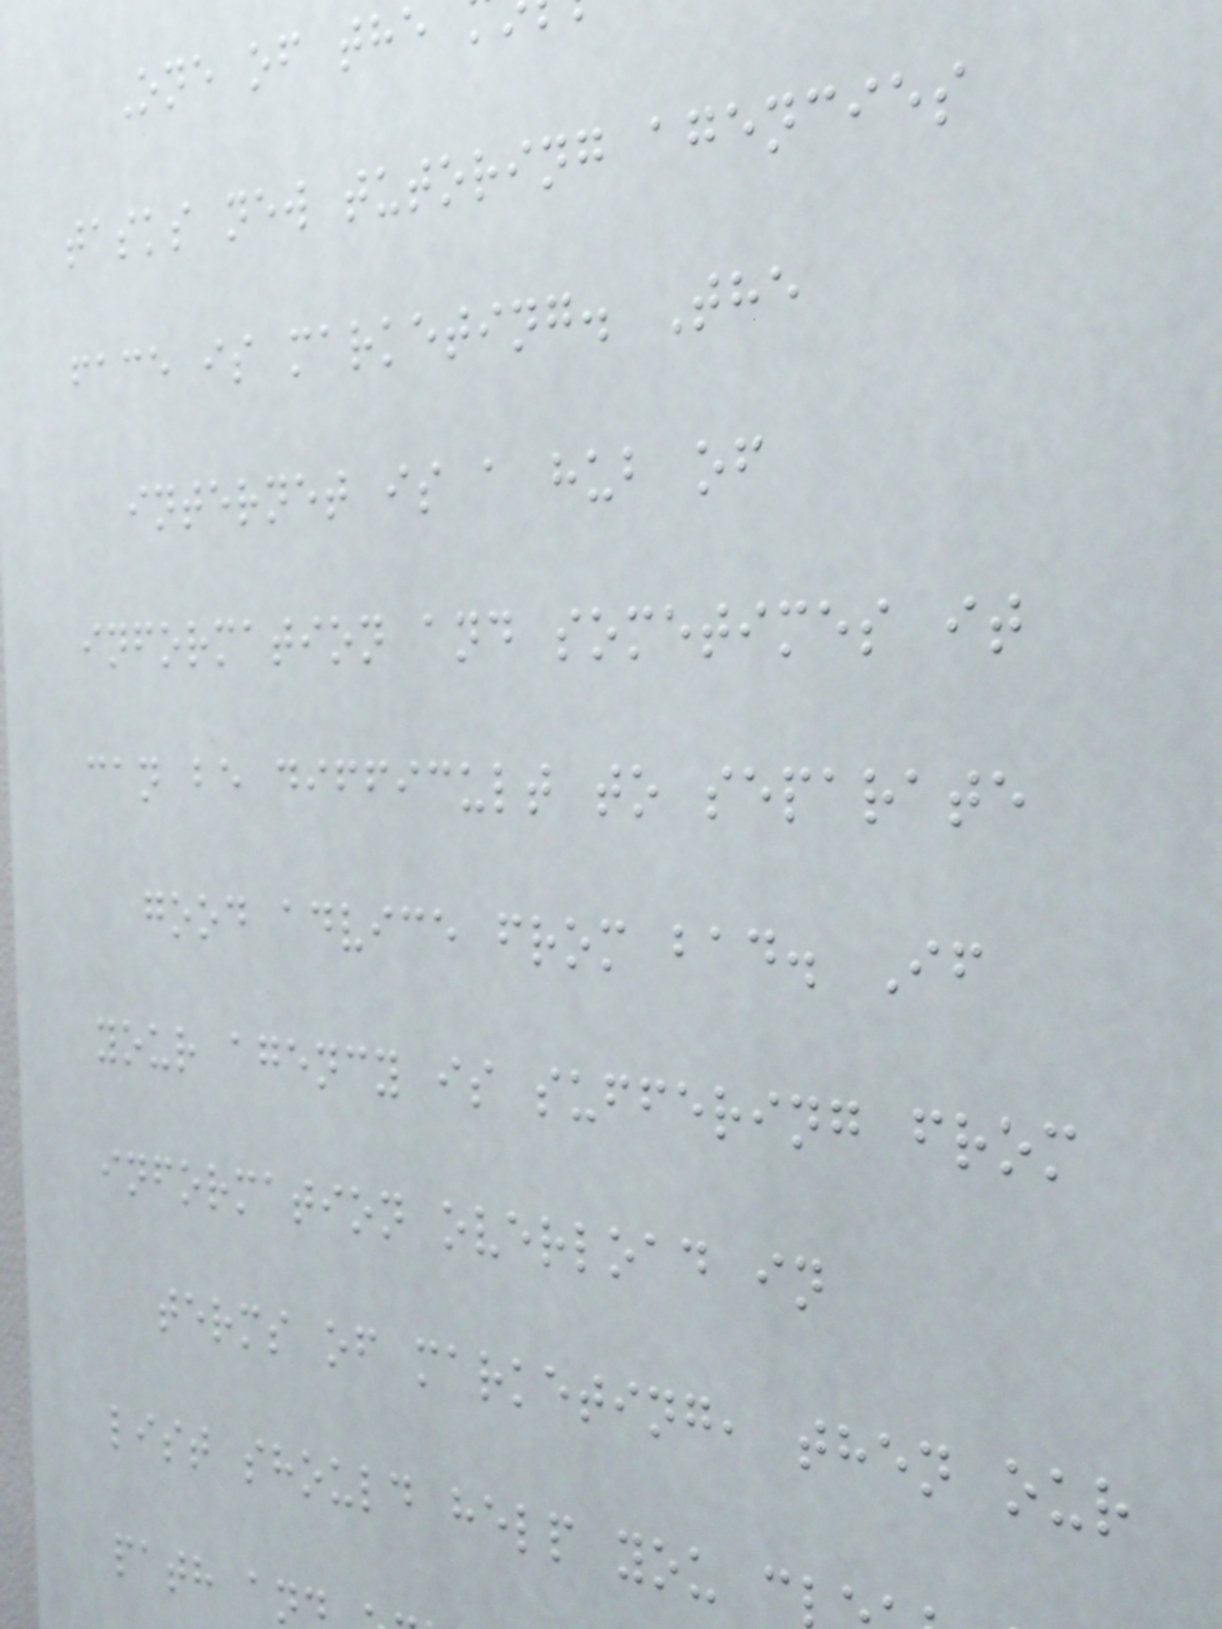One of the
tasks new tutoring agencies
face is marketing. The
internet is a hub of
information and sometimes it
can be difficult to separate
good advice from bad. If
your agency is suffering from
information overload in
terms of marketing, then our
list should help you c
path an
